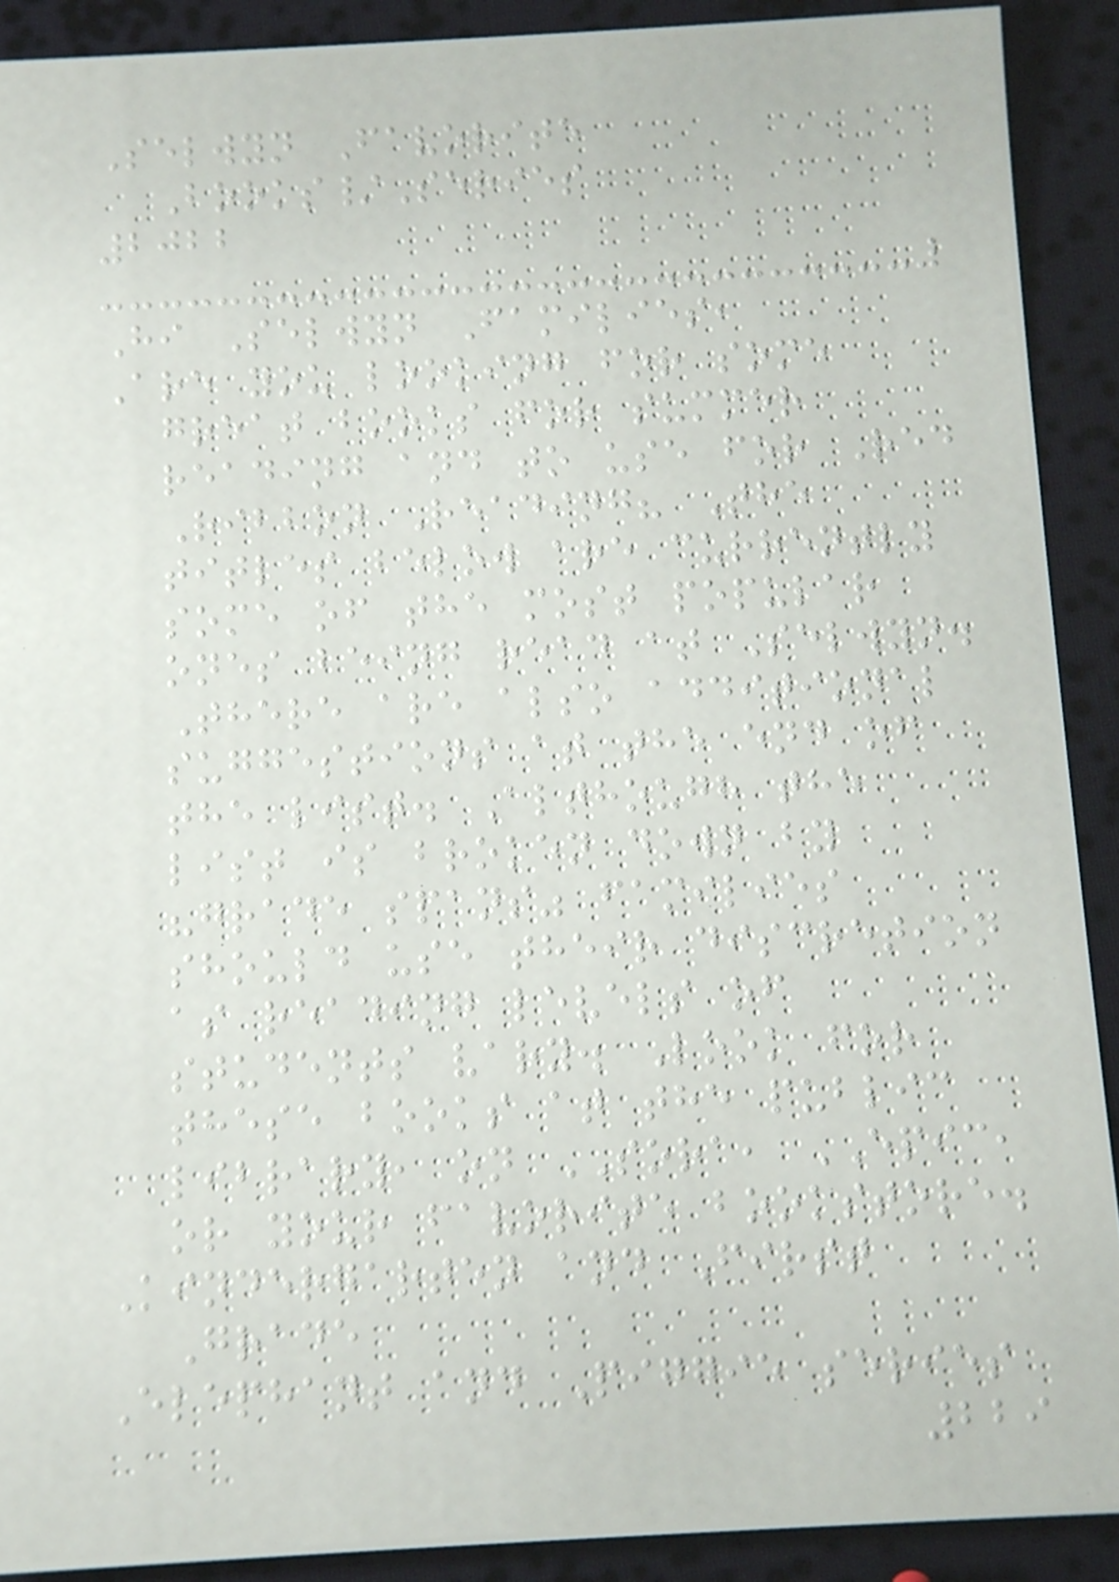Selwyn Favorite
Books/Series
2022
Hi Selwyn Families,
Are you looking for some
great books for summer
reading and to use for Red
Ribbon Reading? The
titles below are currently
some of the most popular
ones being read at Selwyn.
There are also additional
suggestions at the end of
the list. Although the
list is broken down by
"grade spans" families
should use their discretion
as reading levels of
students vary. Look for
these books at the public
library, on SORA, EPIC,
or your favorite bookstore.
Kindergarten and First
Grade
Elephant and Piggie series
229
